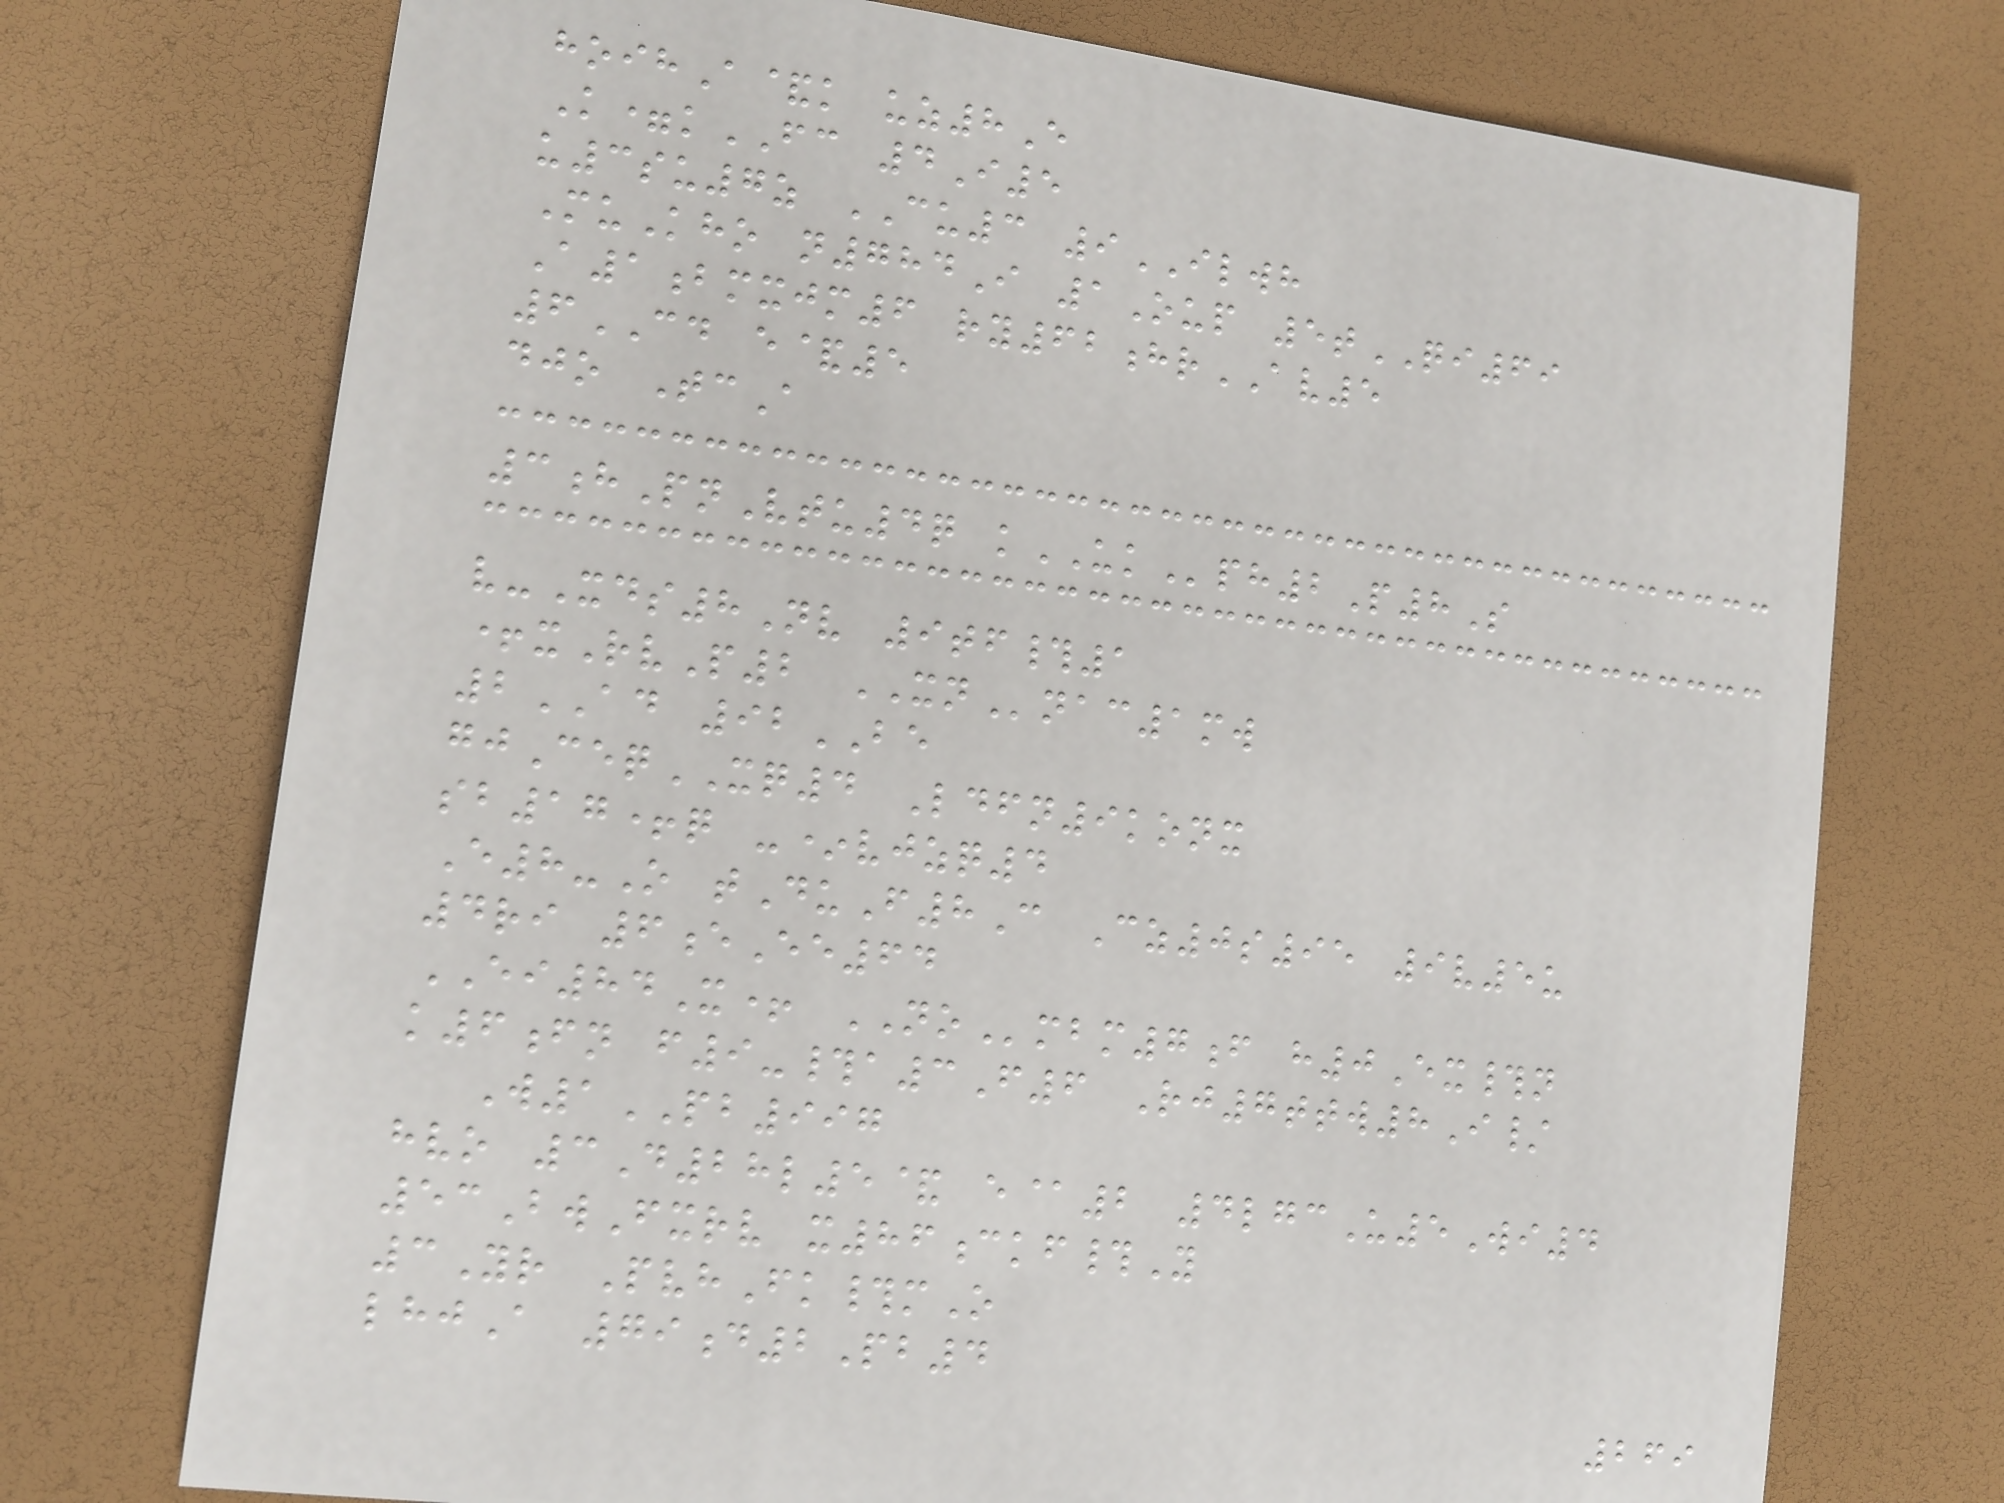hoihA&k uz8E
K=kFC 4I5
u3su7z CU3 9ILWH
MuKho n784I 1Oup 5tQI69
A1bmxjm6 ry62hrAV5
6CD e&5
djo TcA
3hPnVtu4q kUKph2P8S
v-Xds8Nv 9tf#1
+xRvP2 XNnac1mw
2AD 92BE
gjCeqXQ4 Ldfn9konx
sb17+q -*vjzq4
E8-O tDuF8C Cz0s95 9v5u
4ri 6eEe64
EI84X+ NOmbm7f h0Ex#n
k6fn f9-#a3F6 Rj7ttw8I/
W1PB997
hvo 3D28l5& e@2 4lgcU5Wi4
53BwFxrv x86ckf#Y
3Yr PvhFk#mO
lhjA 79d2Pb4
269
